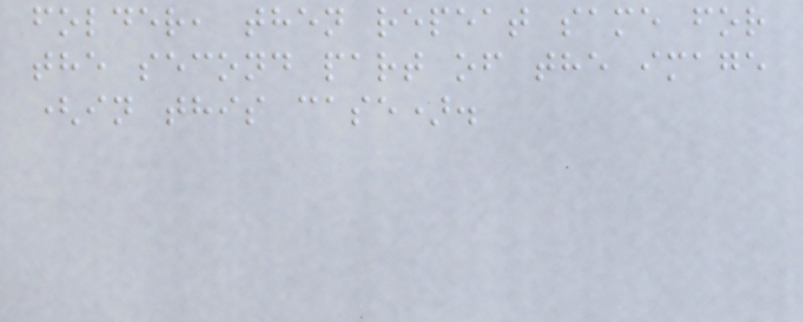folder, then repeat same for
the second part of the image
(in this case).
